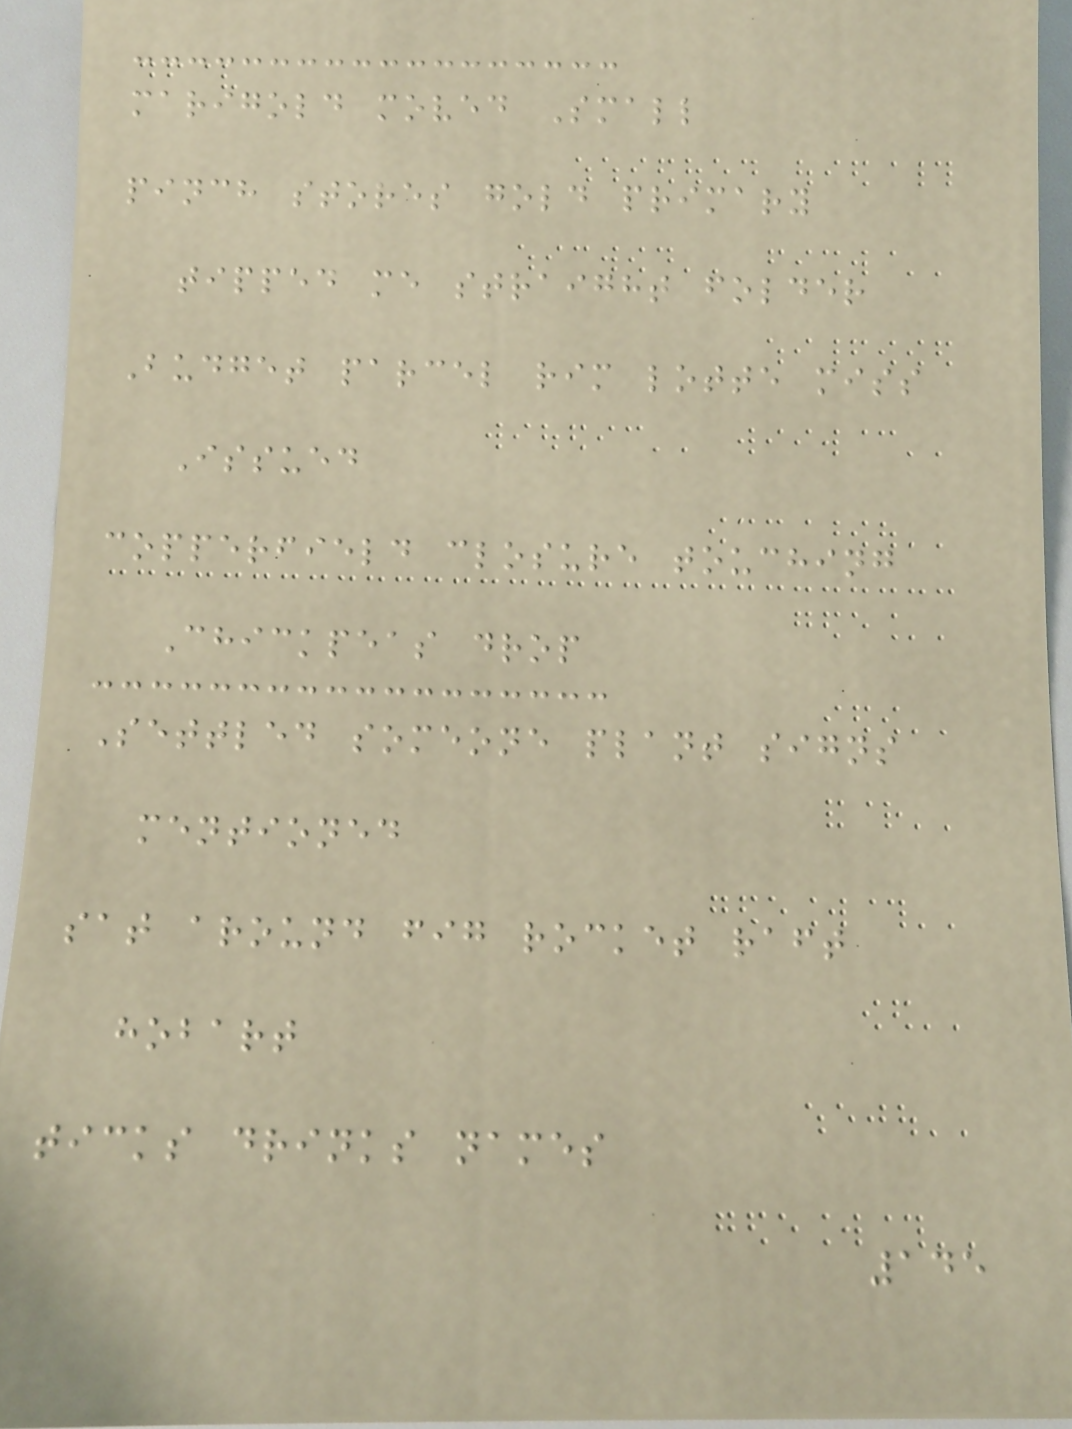marigold moved Small
pinch stores gold primary
tipped me straight folder
Budget parcel rim lotte miss
Issued
copperfield closure touching
Chickpeas drop
Settled someone plant signs
mentioned
sat around fig rocket raft
hobart
ticks drinks names
145
